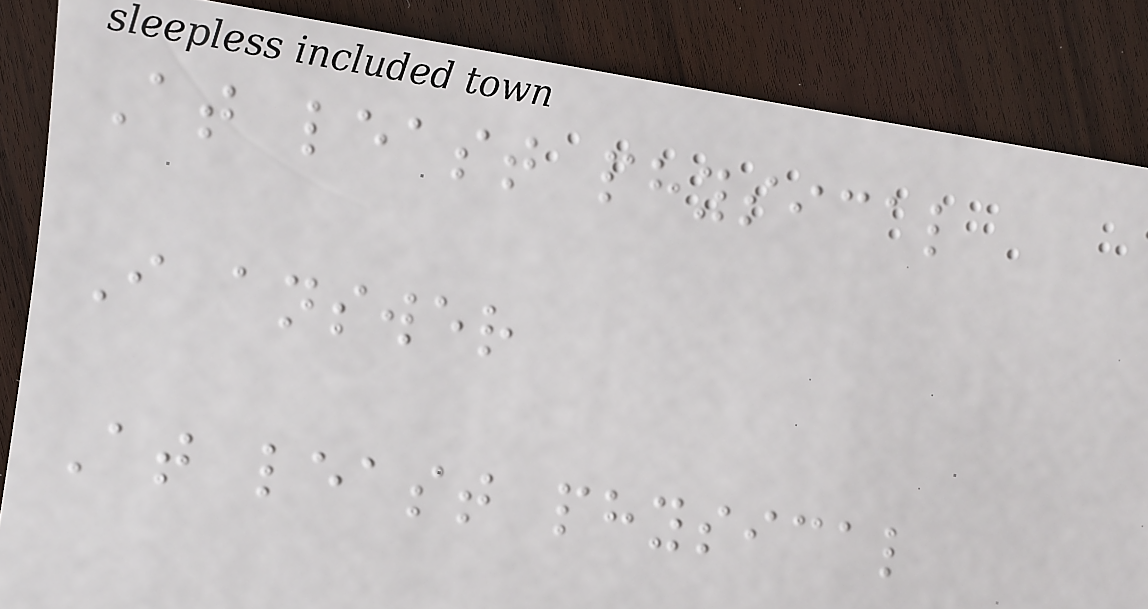At least physical
I answer
At least physical
